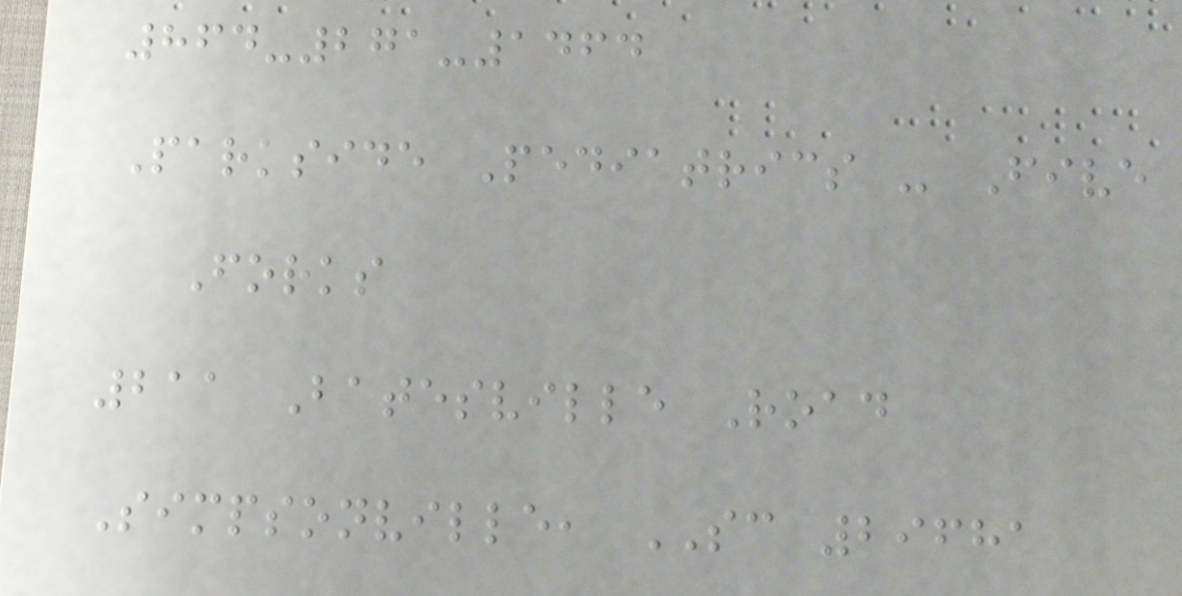864-271-1464
Parkside Pediatrics - Five
Forks
211 Batesville Road
Simpsonville, SC 29681
